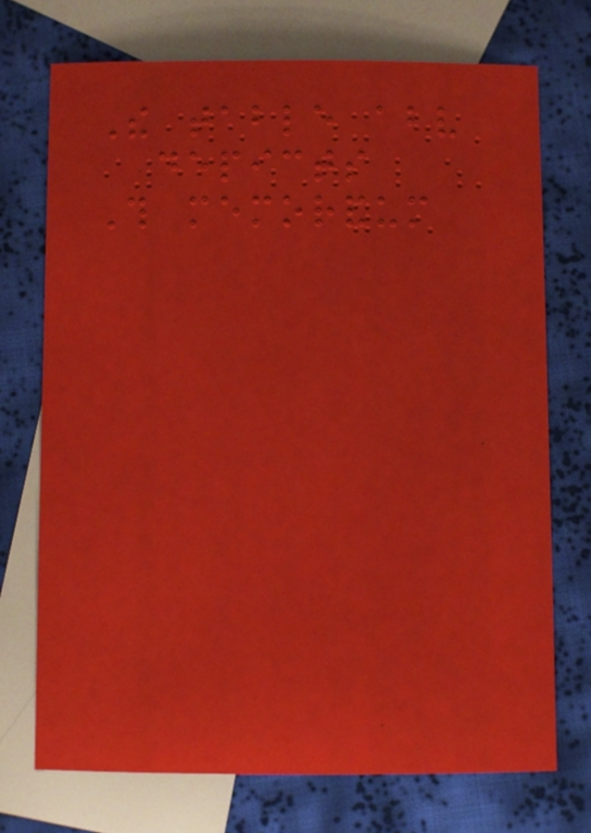The table above
depicts
This memorandum
